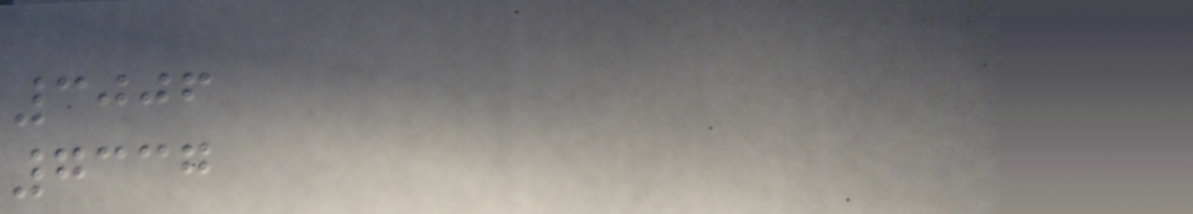3006
7337
